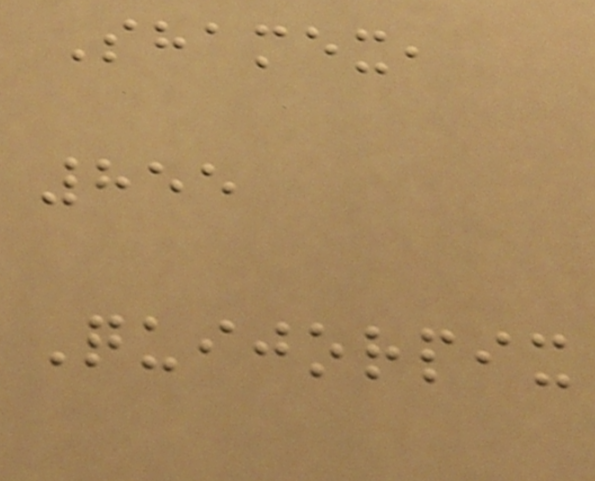Shamex,
855
Quijorpix
